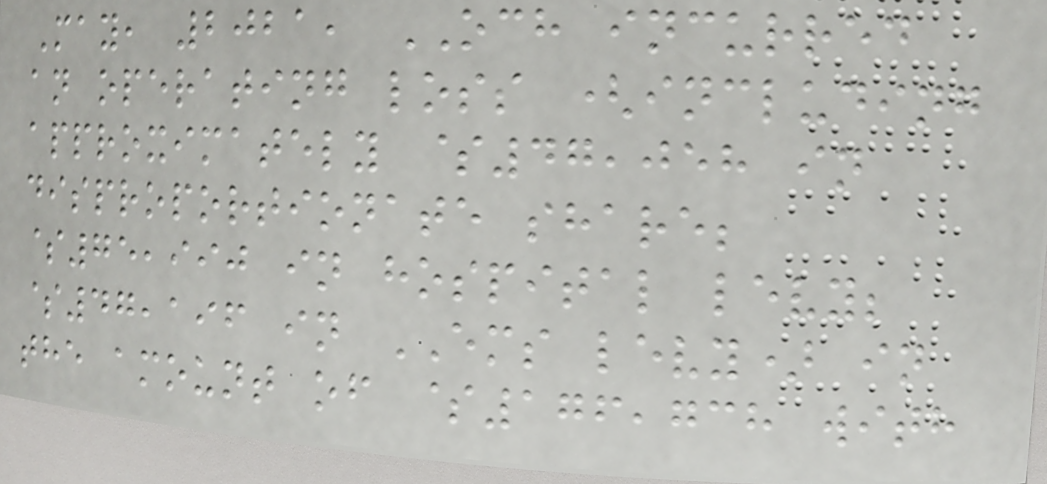May, 2021, OCH incurred
an operating loss (including
approximately $47,058 in
disproportionate share;
$75,990 in hospital levy;
$47,196 in EMS levy) in
the amount of $176,738 with
